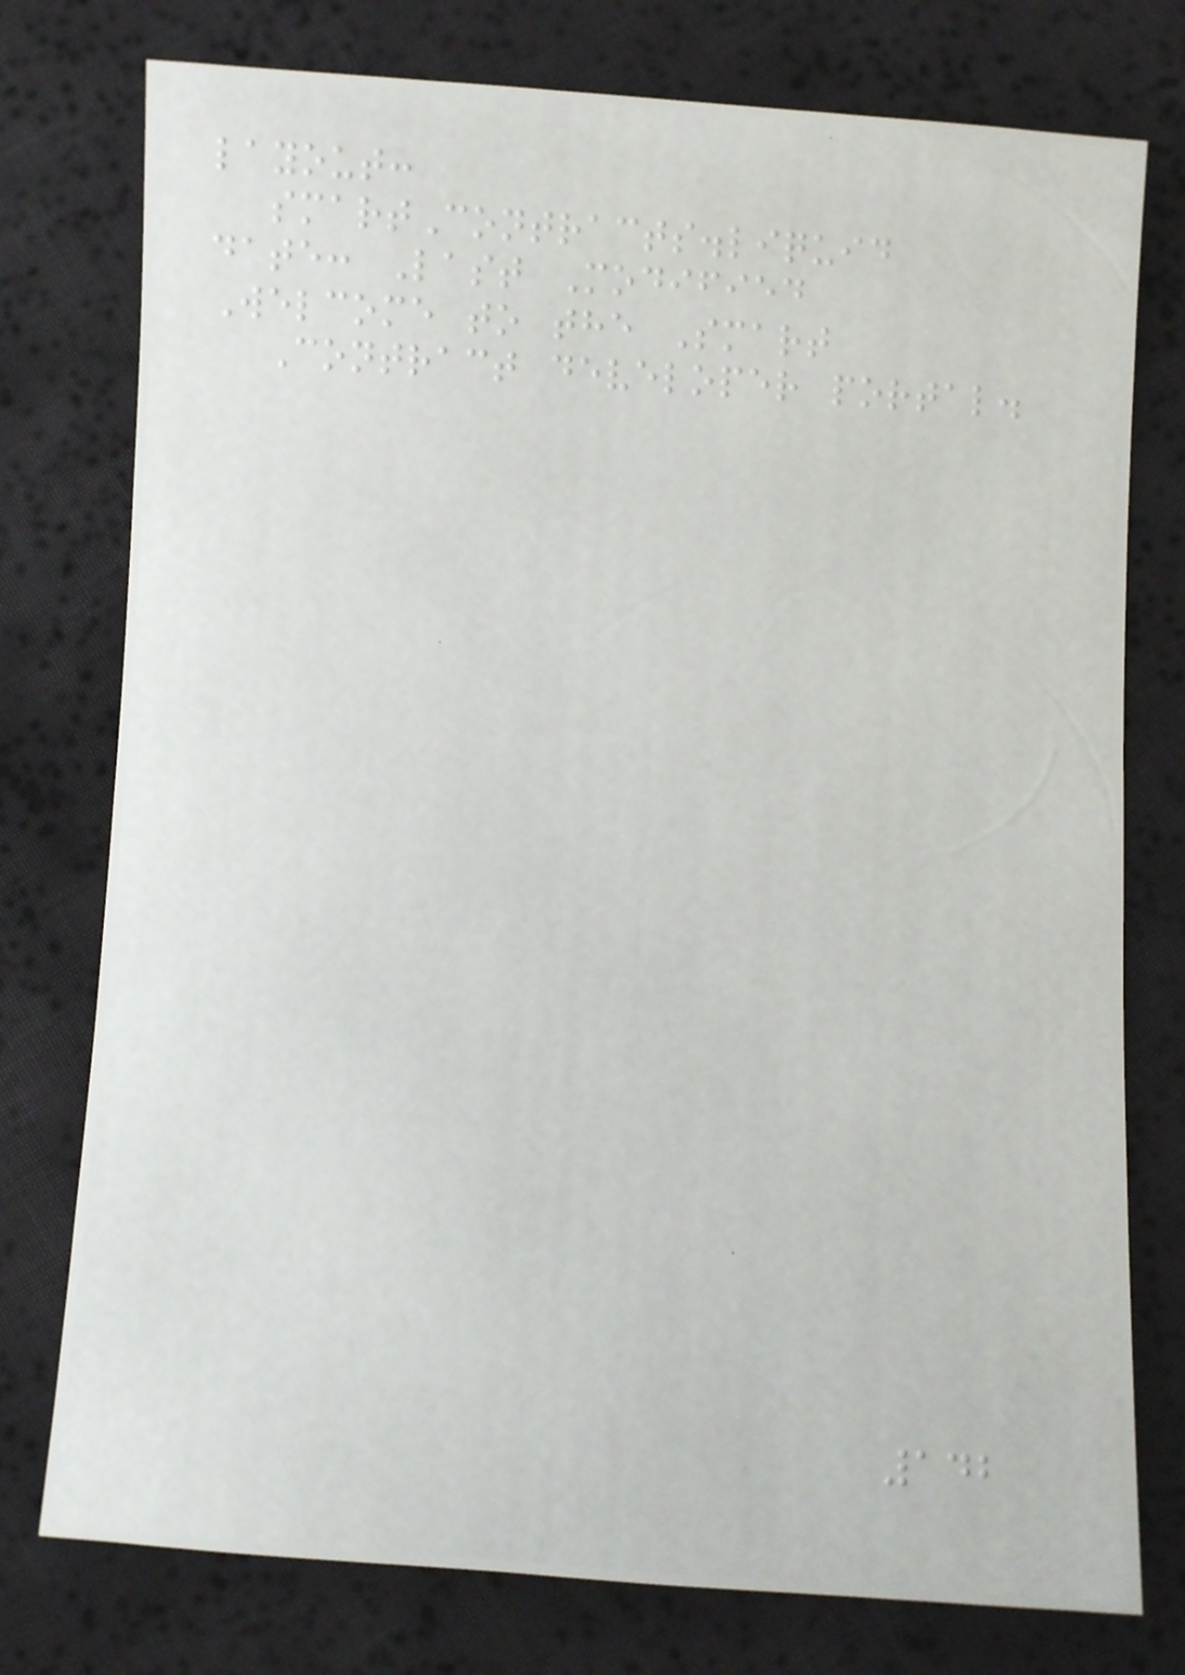layout:
smartContracts.liquid
date: Last Modified
Welcome to the Smart
Contract developer portal.
142
